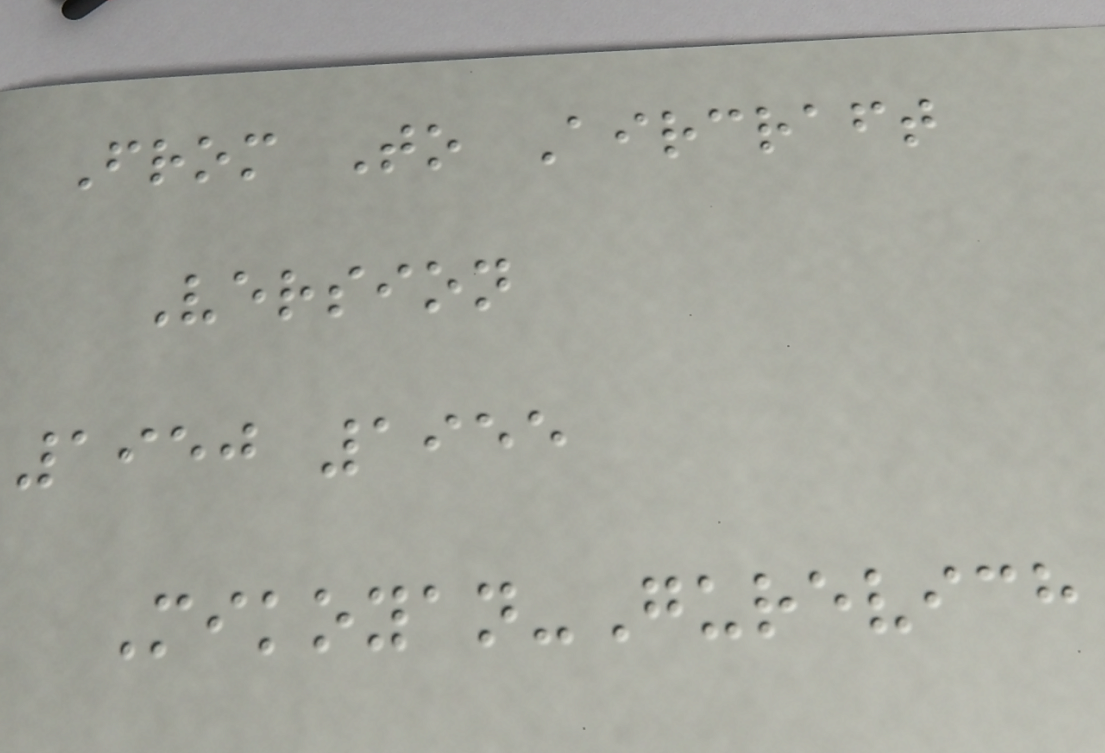From To Aircraft
Version
1950 1955
Mikoyan-Gurevich
